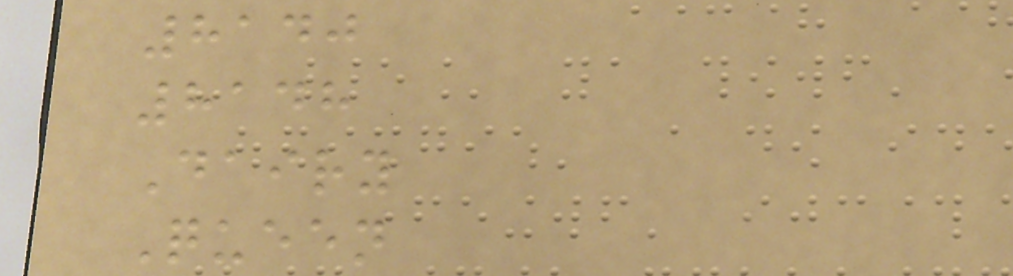8140
8148
Dairy
Queen
